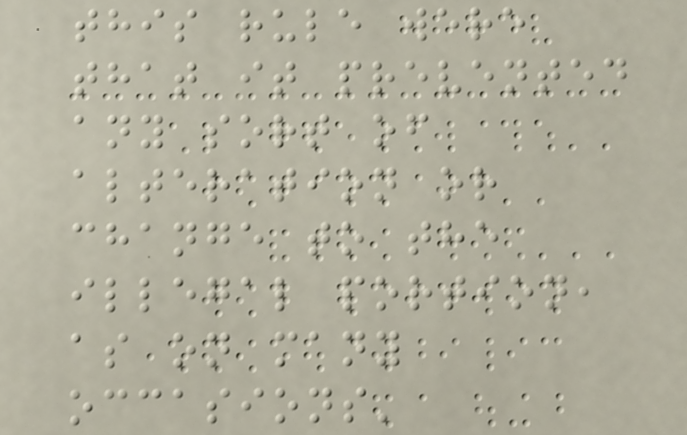this rule were
that it prevented
any sort of
alteration or
change to the
illegal portion,
as on many
occasions'
